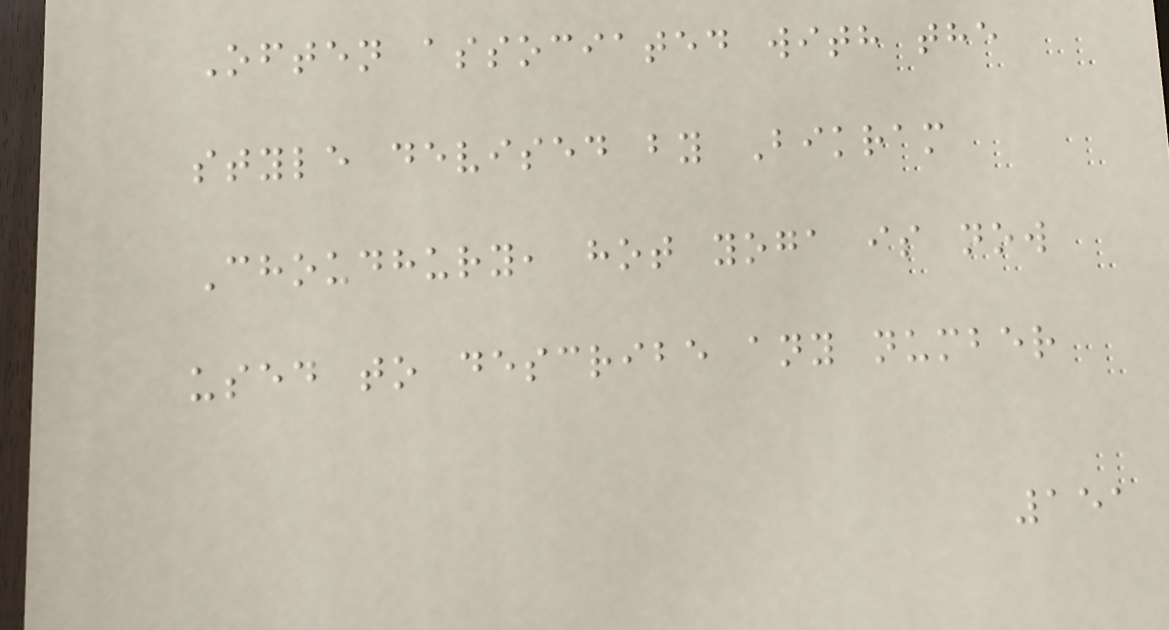Often associated with the
style devised by Bikram
Choudhury, hot yoga is now
used to describe any number
151
